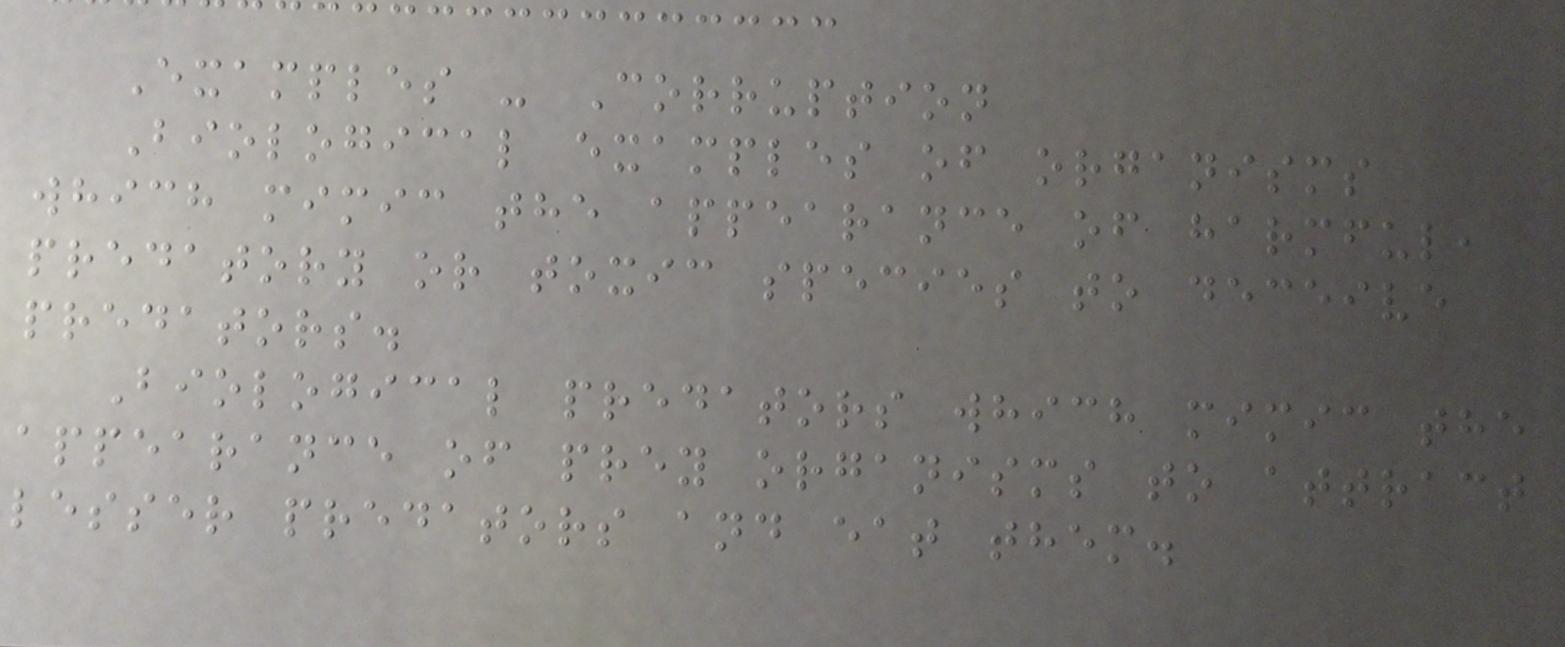Examples - Corruption
Biological examples of organisms
which mimic the appearance of harmful,
predatory or toxic species to deceive
predators.
Biological predators which mimic the
appearance of prey organisms to attract
lesser predators and eat them.
